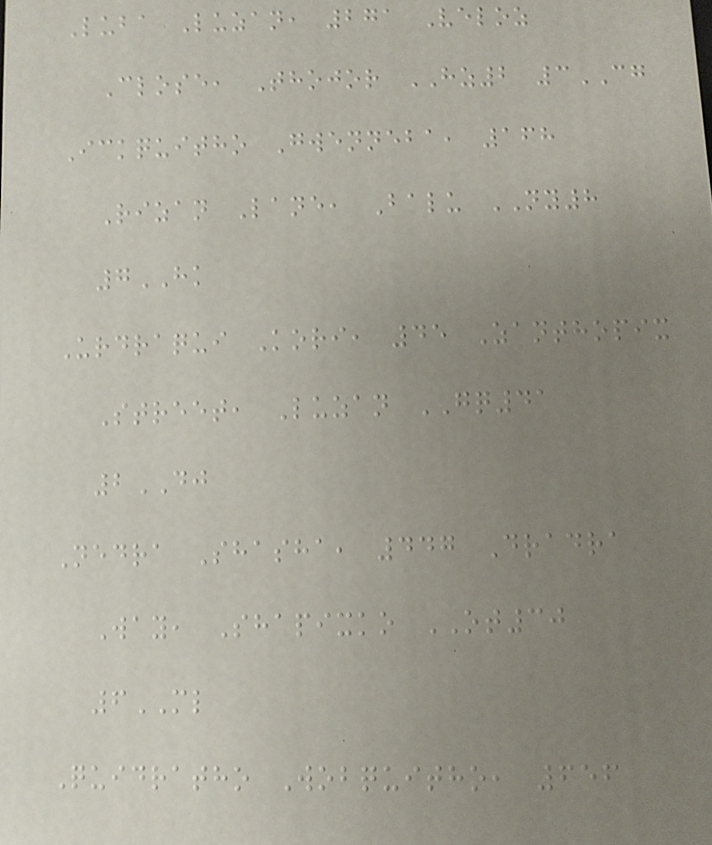Luba Luzan, 271 Veloz
Close, Thojor HZ2 3CG
Ickquitho Gwenneba, 168
Rizan Lane, Balu NY8
7HK
Urdraqui Kori, 45 Zanthopix
Street, Luzan GQ41
2DJ
Nedra Shasha, 447 Dradra
Way, Shapixko OT30
6ML
Quidratho Wobquitho, 656
